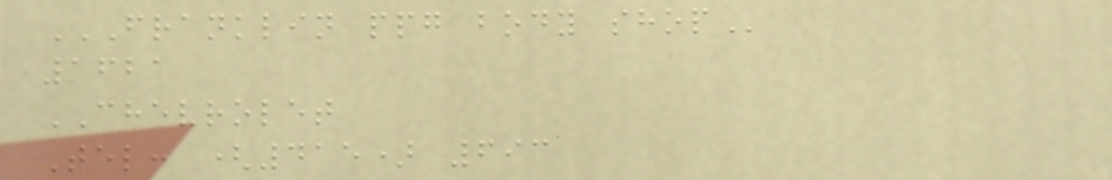FRANKLIN PPG BODY SHOP
1621
CHEVROLET
Tel: (415) 693
